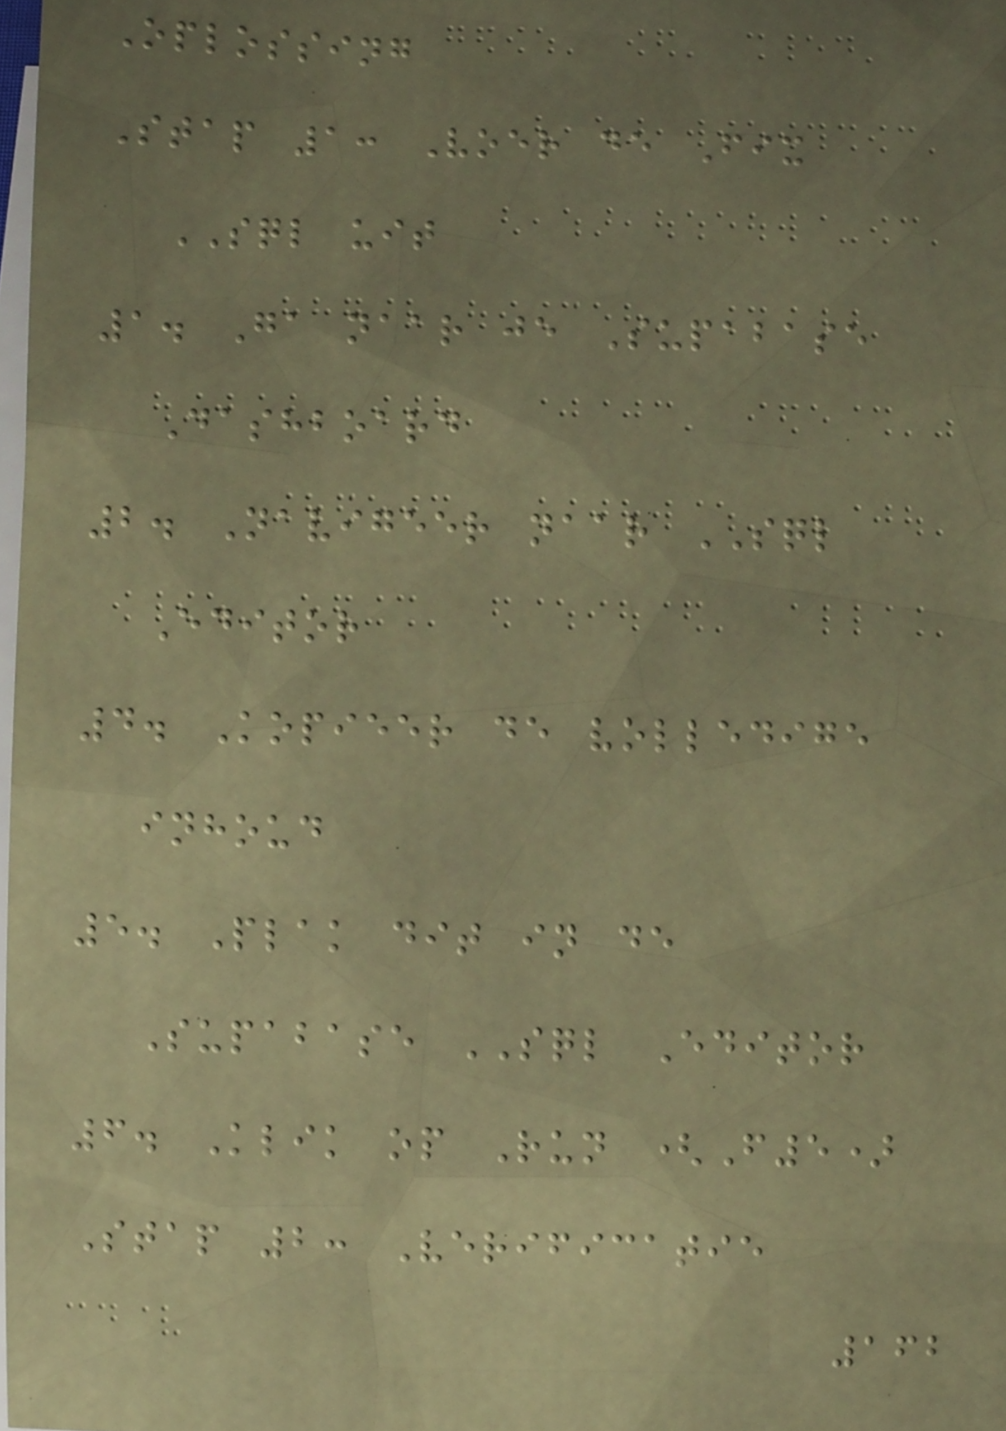Oplossing
Stap 1: Voer de Fix
SQL uit
1. Ga naar je Supabase
Dashboard
2. Navigeer naar SQL
Editor
4. Kopieer de volledige
inhoud
5. Plak dit in de
Supabase SQL Editor
6. Klik op Run (F5)
Stap 2: Verificatie
162
